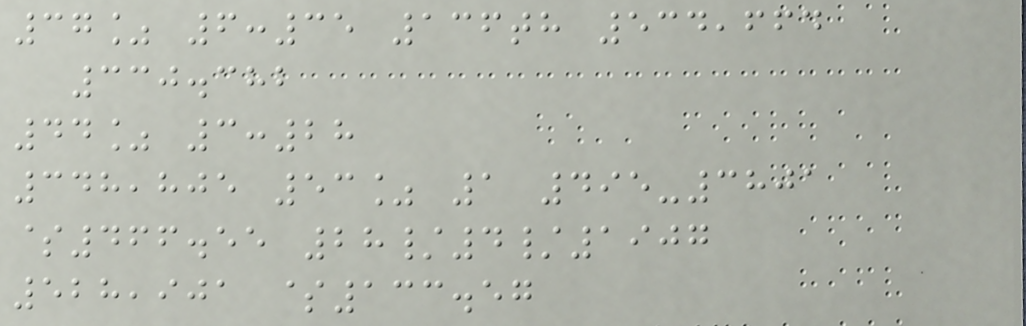37% 6:35 136th 534,664
330.382
44% 3:28
348,805 53% 1 495-3801
$466.55 28/4/1907
528,901 $133.57
